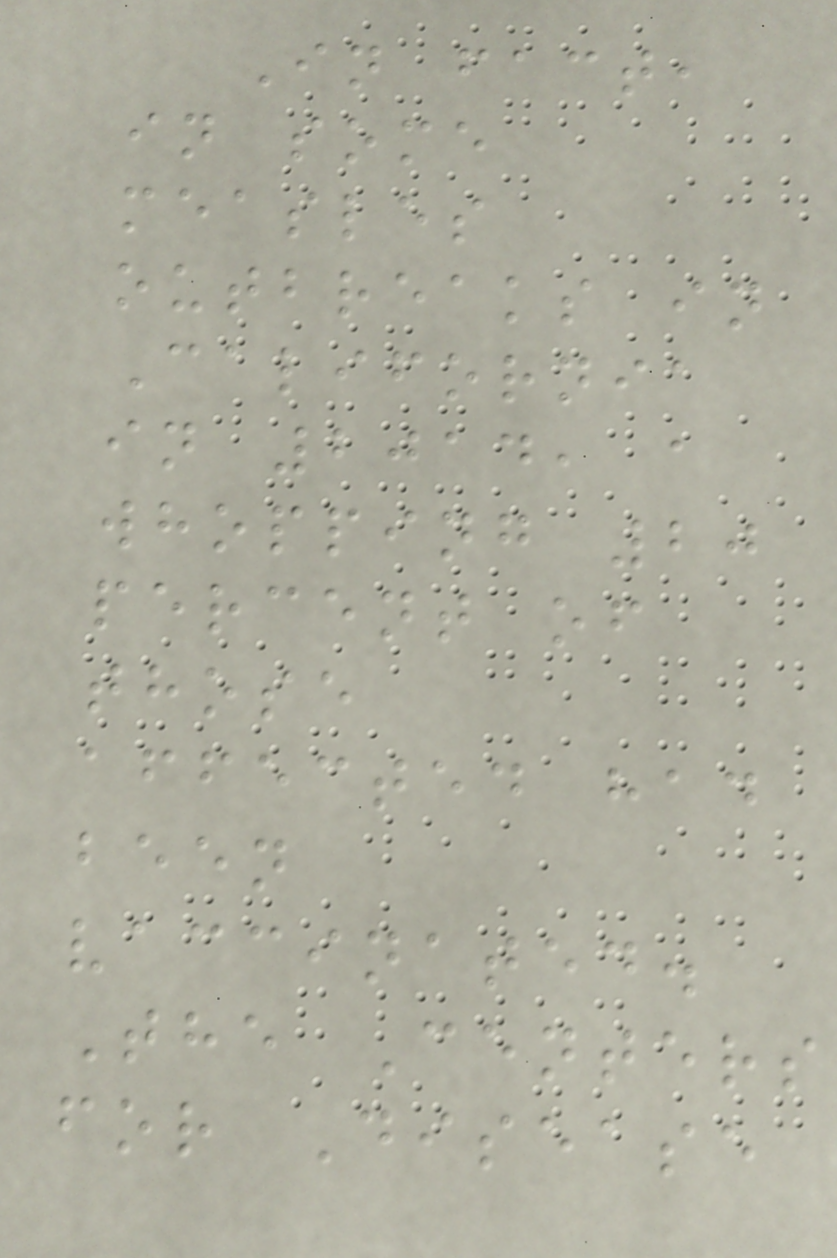In fact,
in some
measles
outbreaks in
California
in 2014, a
whopping 20
percent of
those
affected had
been
vaccinated.
The Centers
for Disease
